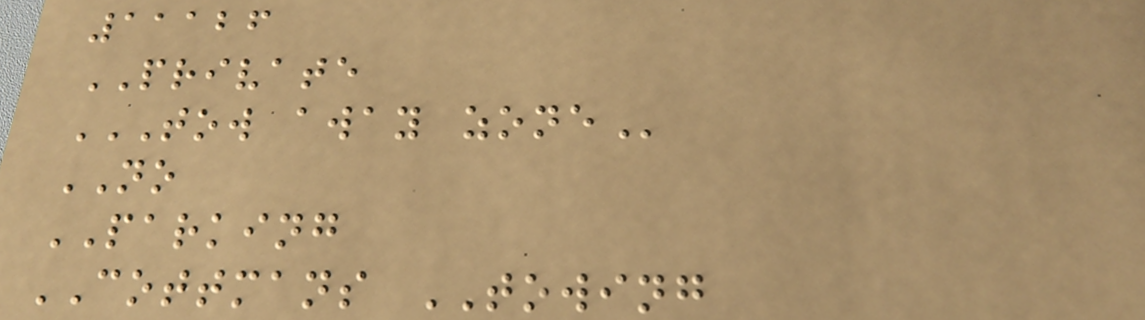11126
PRIVATE
TOW AWAY ZONE
NO
PARKING
COTTMANS TOWING
